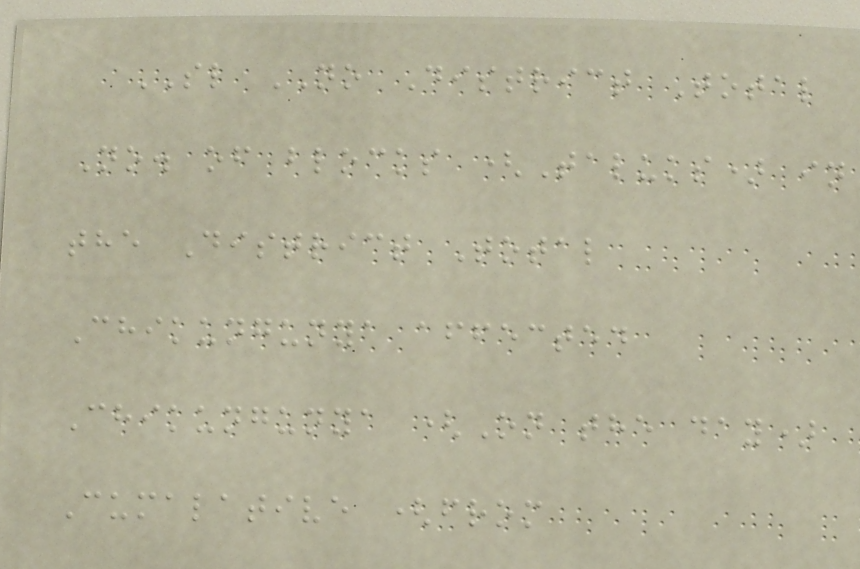SL NO District Total
No. of blocks (Taluks) in
the District Total
Chikungunya affected
Chikungunya (On the day)
Cumalative (from
